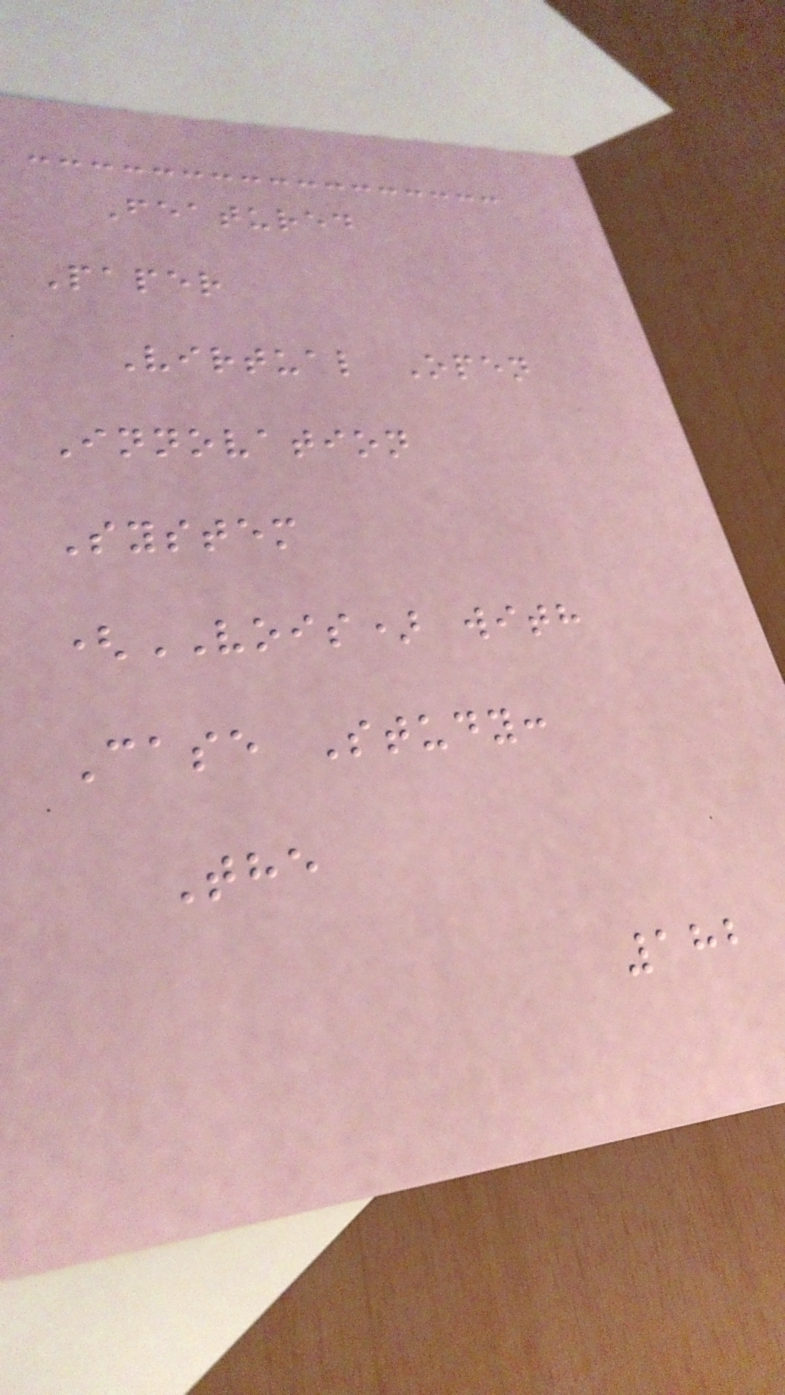Featured
Paper
Virtual Open
Innovation
System
(VOIS) with
Case Study:
The
182
